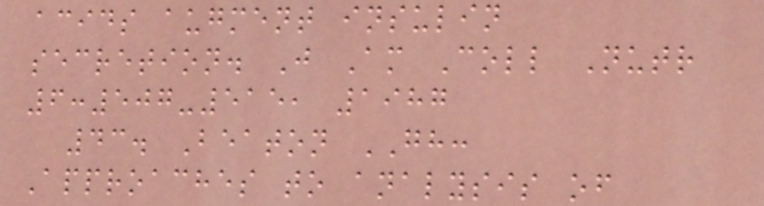acids augment insulin
secretion. J Am Coll Nutr
6:507-515, 1987
43. Beaton GH:
Approaches to analysis of
